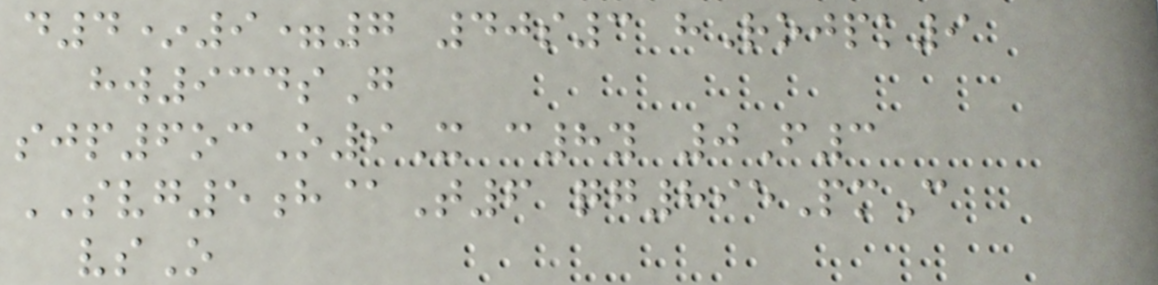d4*9=7 40s3 hRojpk9
hw934sG
sjp6ocO9X c8y 0F3
SVG5h@T6 qg895PmC
vsO
